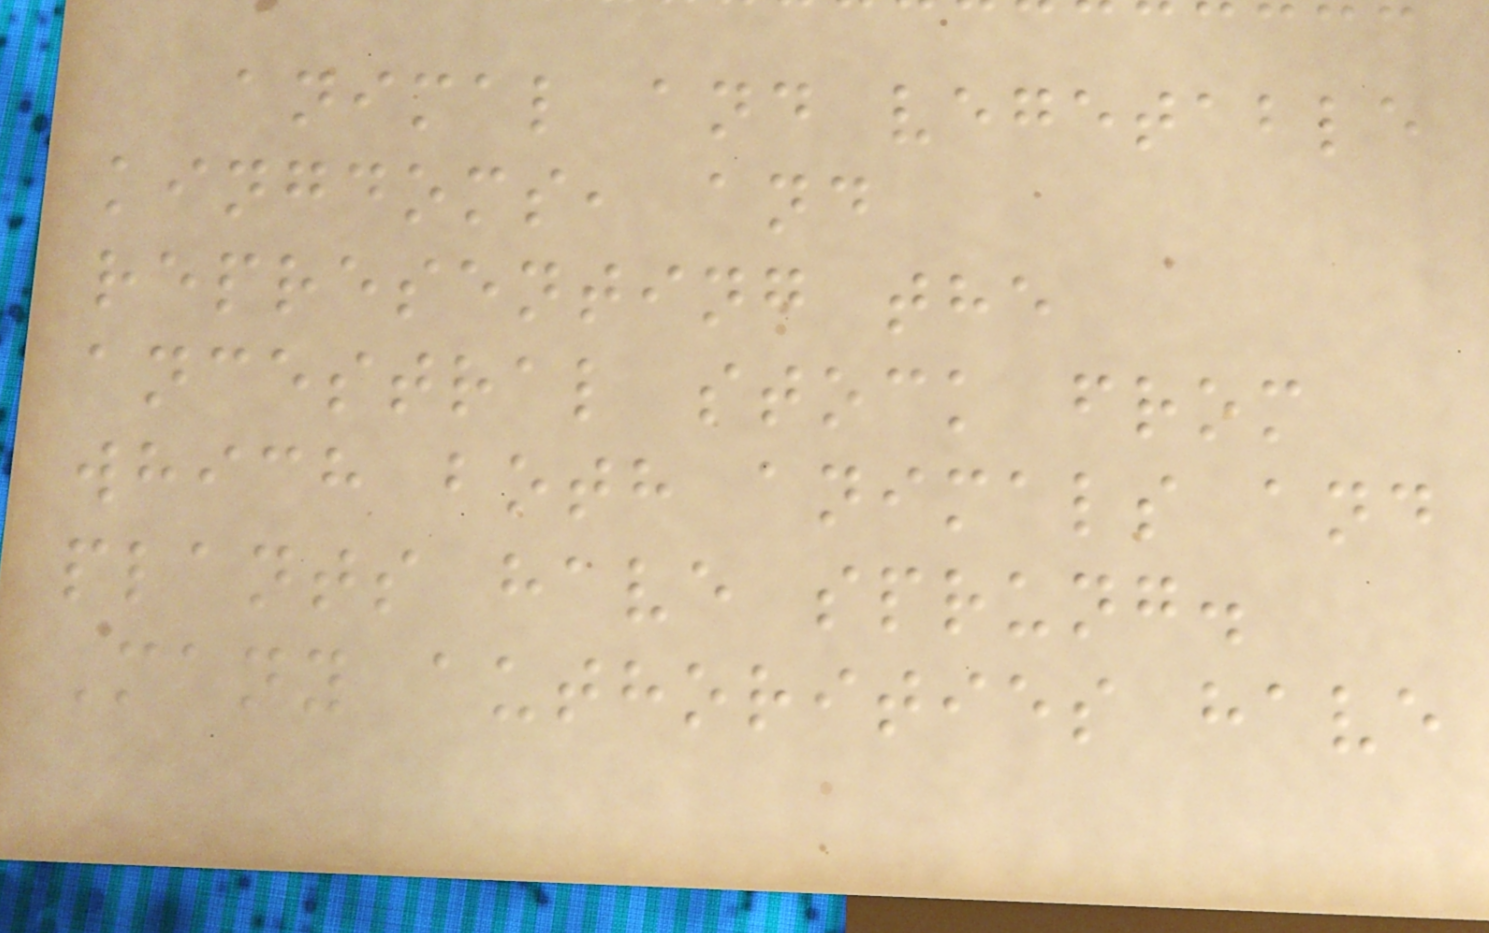animal and vegetable
kingdoms, and
representing the
ancestral stock from
which both animals and
plants have sprung.
Many authorities have
